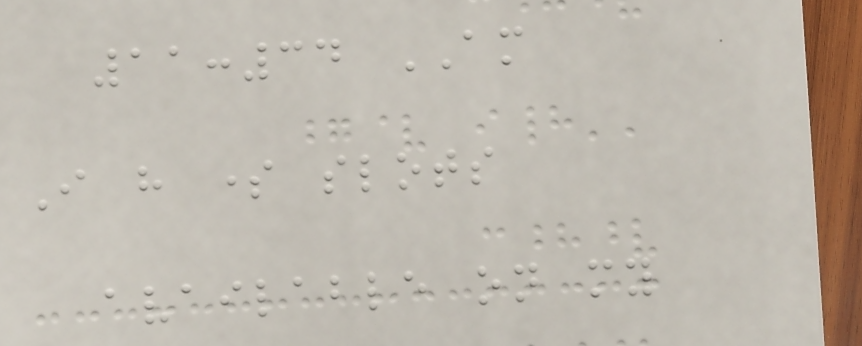11:34 AM
I have some slots
available on my
